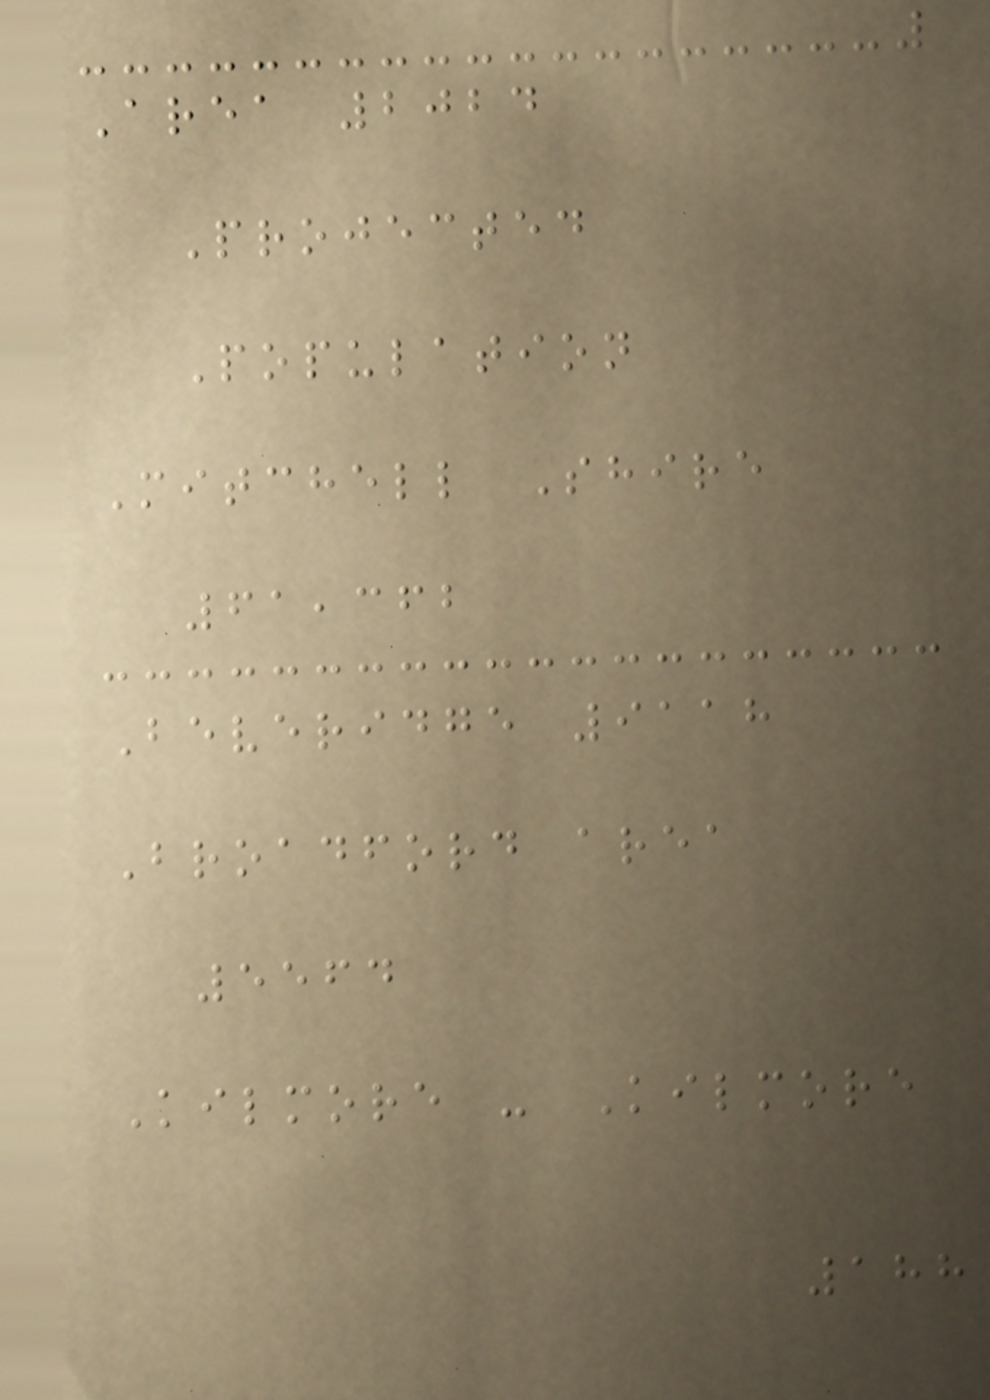Area 2024
Projected
Population
Mitchell Shire
61,362
Beveridge 9118
Broadford area
5564
Kilmore - Kilmore
188
